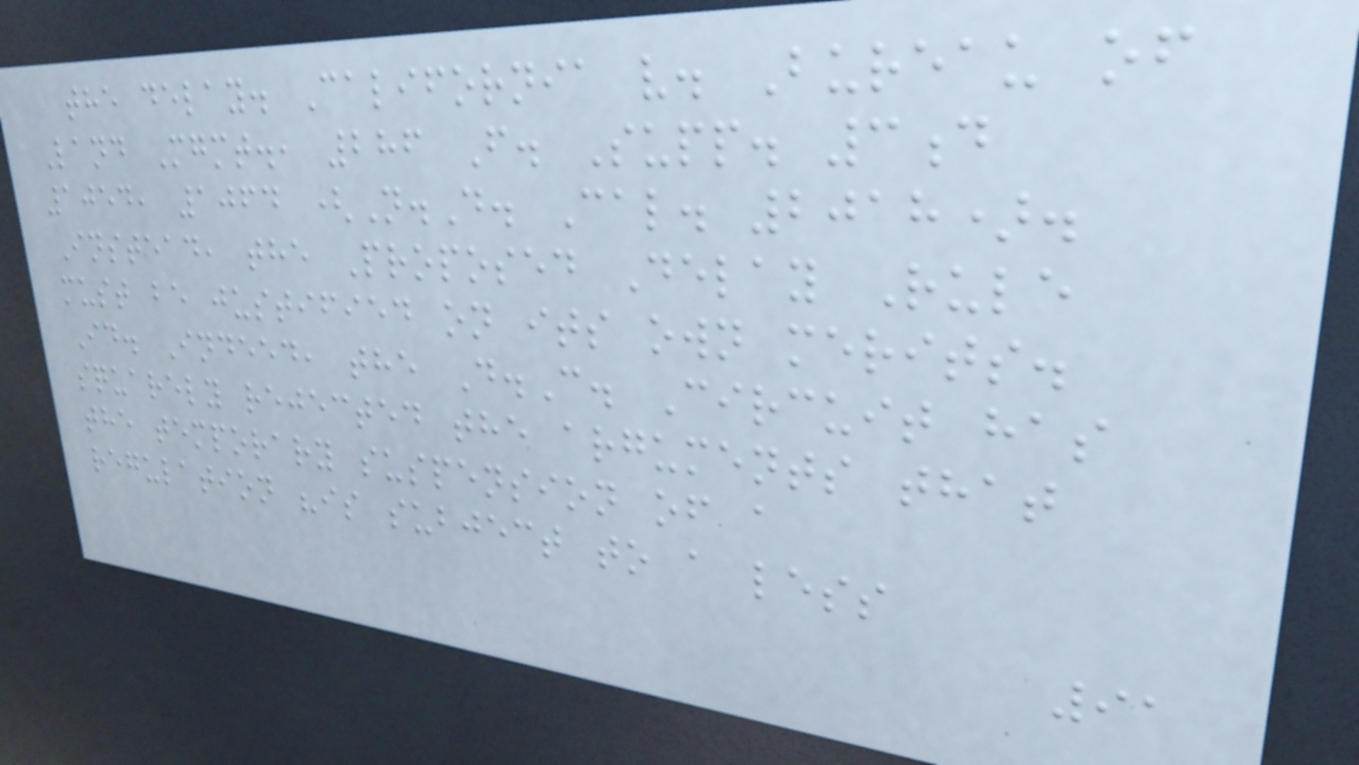the delay. California v. Bureau of
Land Mgmt., 286 F. Supp. 3d
1054, 1064 (N.D. Cal. 2018).
Instead, the Proposed Delay Rule
must be justified on its own merits.
Id. Indeed, the D.C. Circuit has
squarely rejected the arguments that
the temporary suspension of a
regulation "is subject to a less
91
